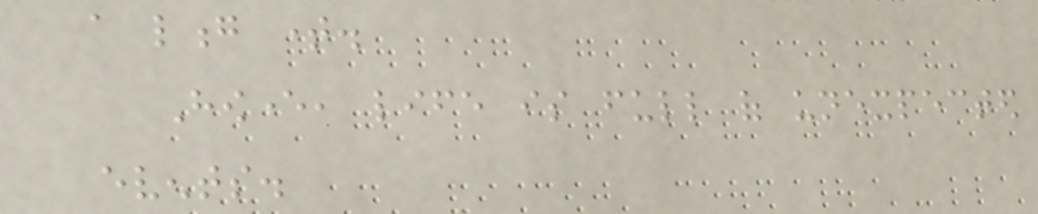a long time.
However, life is full of unexpected
events.
